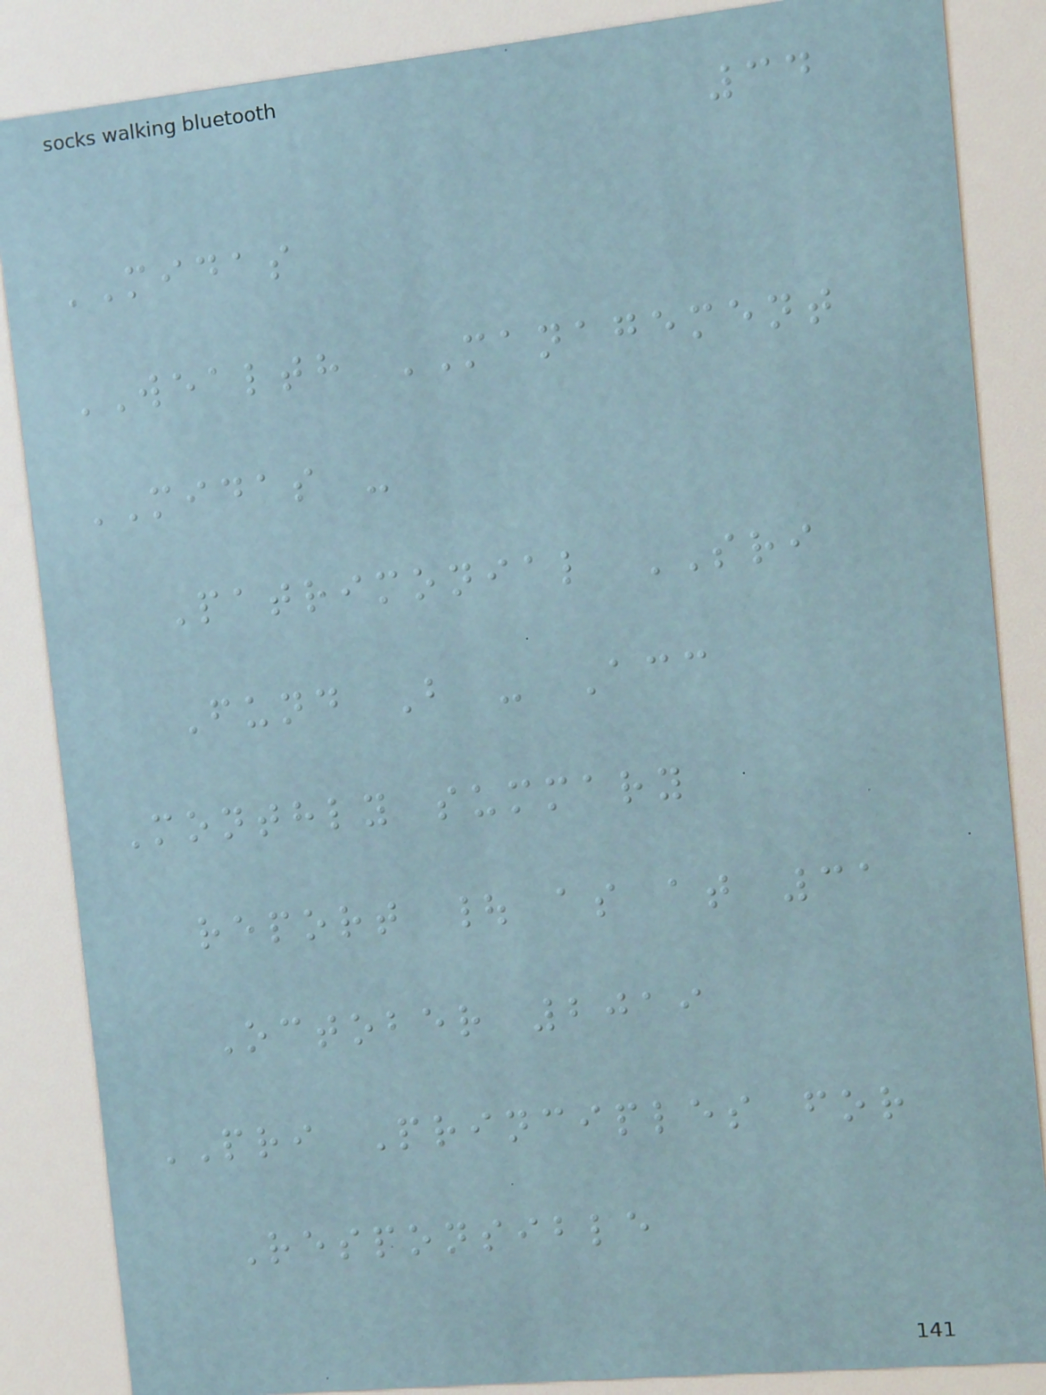34
MIDAS
WEALTH MANAGEMENT
MIDAS -
Patrimonial SRI
Fund B - Acc
Monthly summary
report | as at 31
October 2019
PRI Principles for
Responsible
